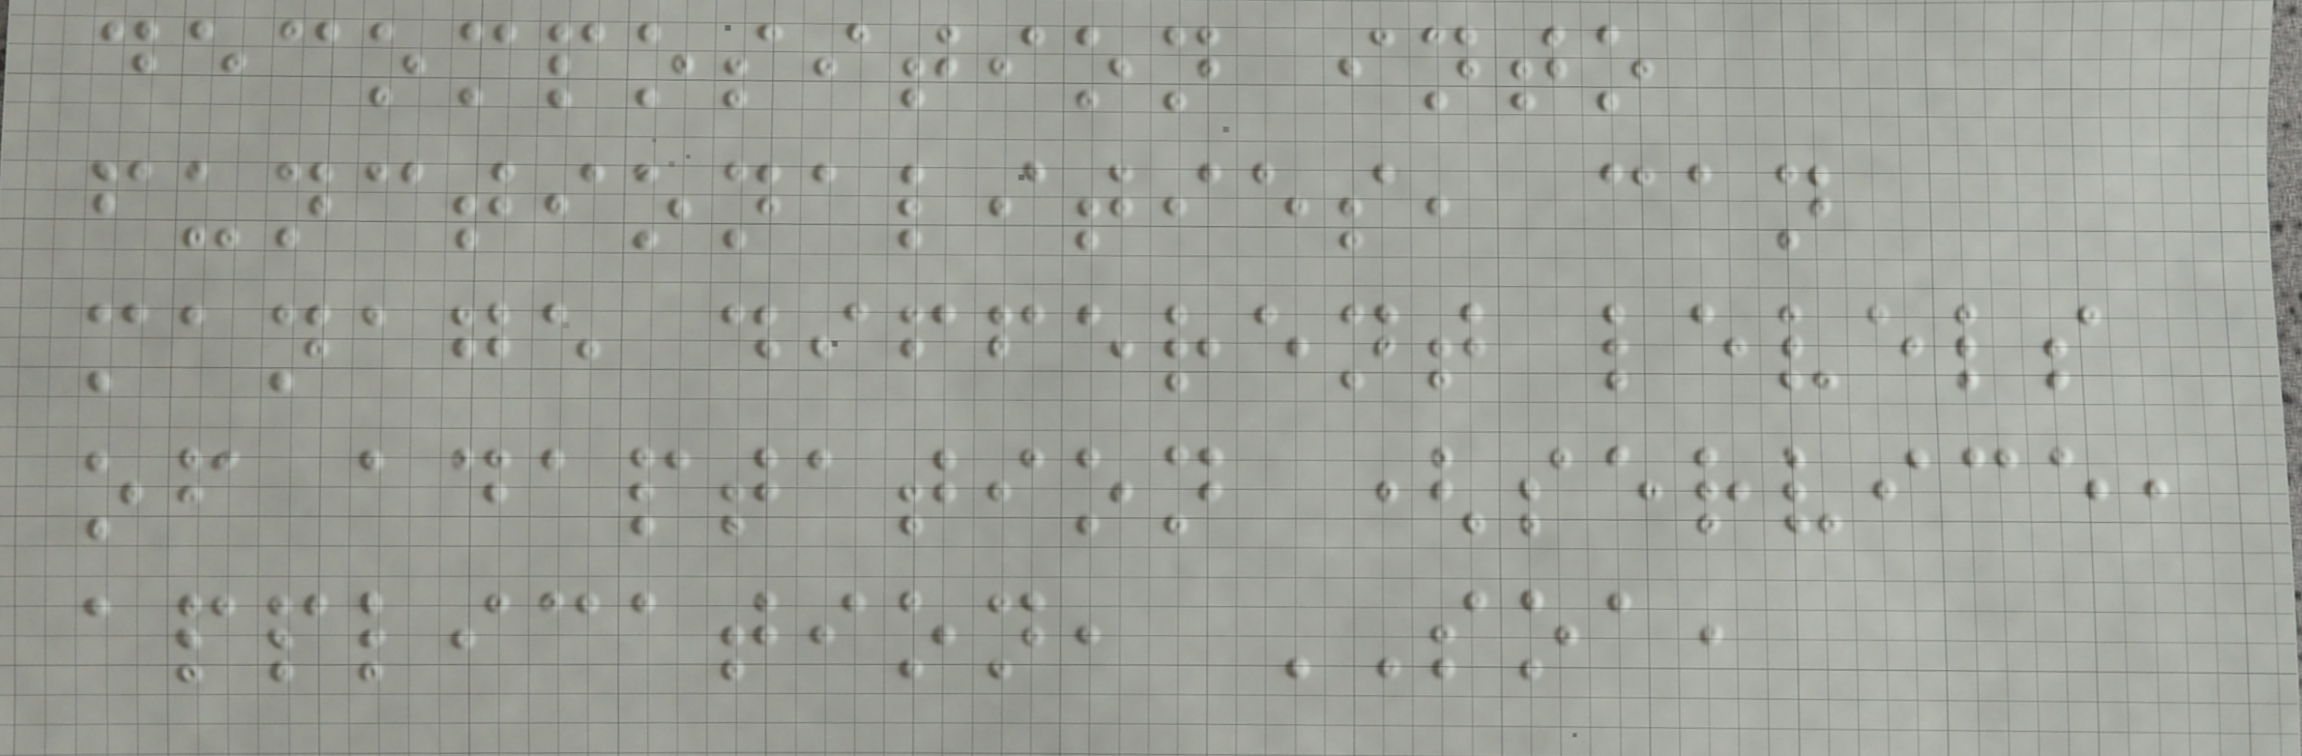decomposition into
functionalities, can
manage different levels
of adaptation (service,
application, SOA,
